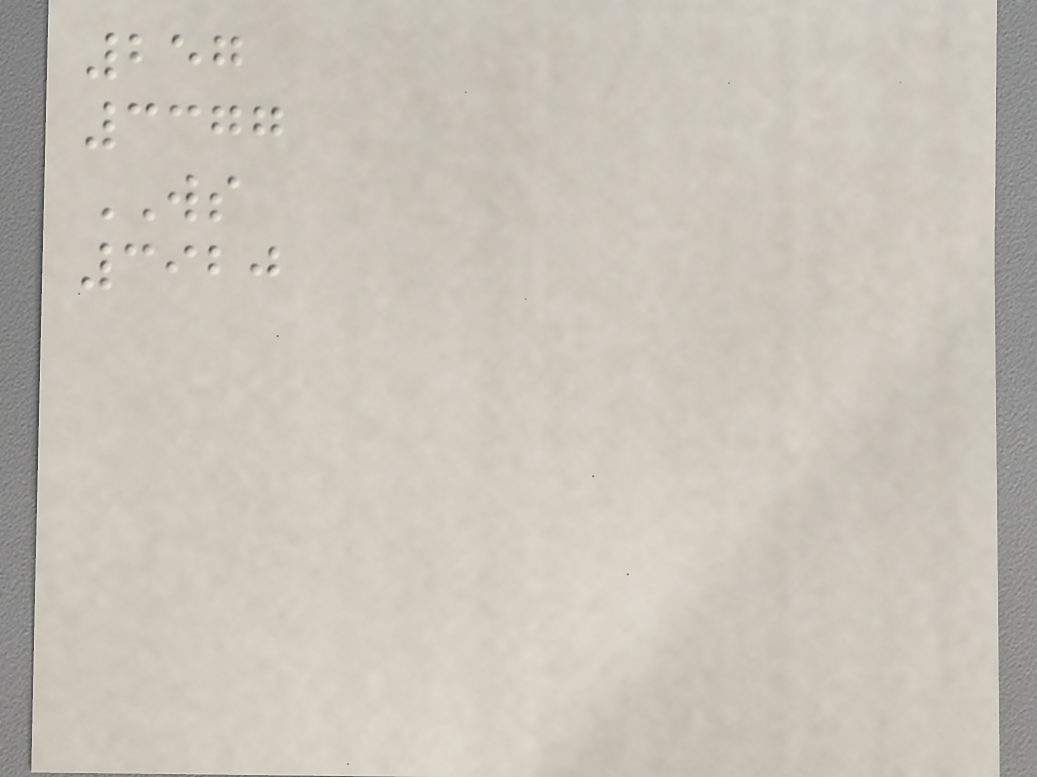257
3377
WS
3920
